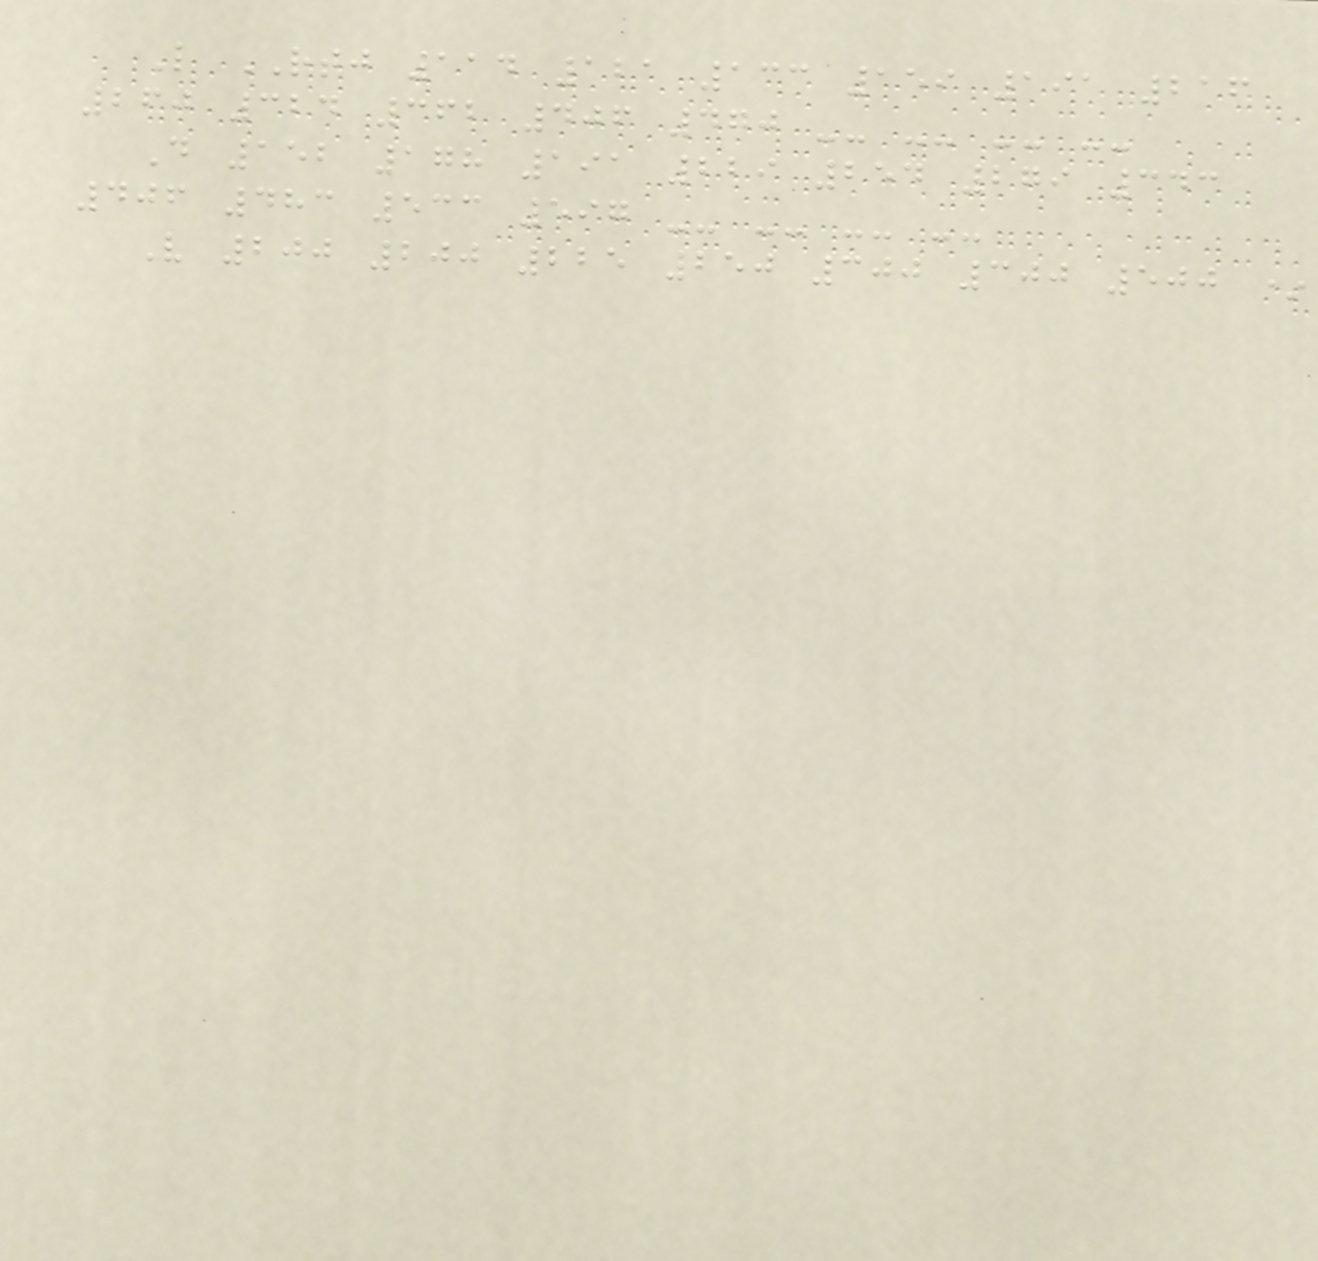L RTJ 114 121 133 159 191 216
260 324 362 406 470 -- -- -- --
D 152 178 191 229 254 279 343
406 483 533 597 -- -- -- --
V 200 200 225 250 300 300 500 *
